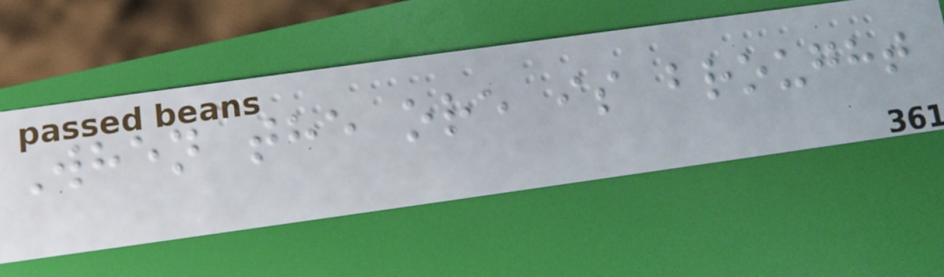When the ore is brought
